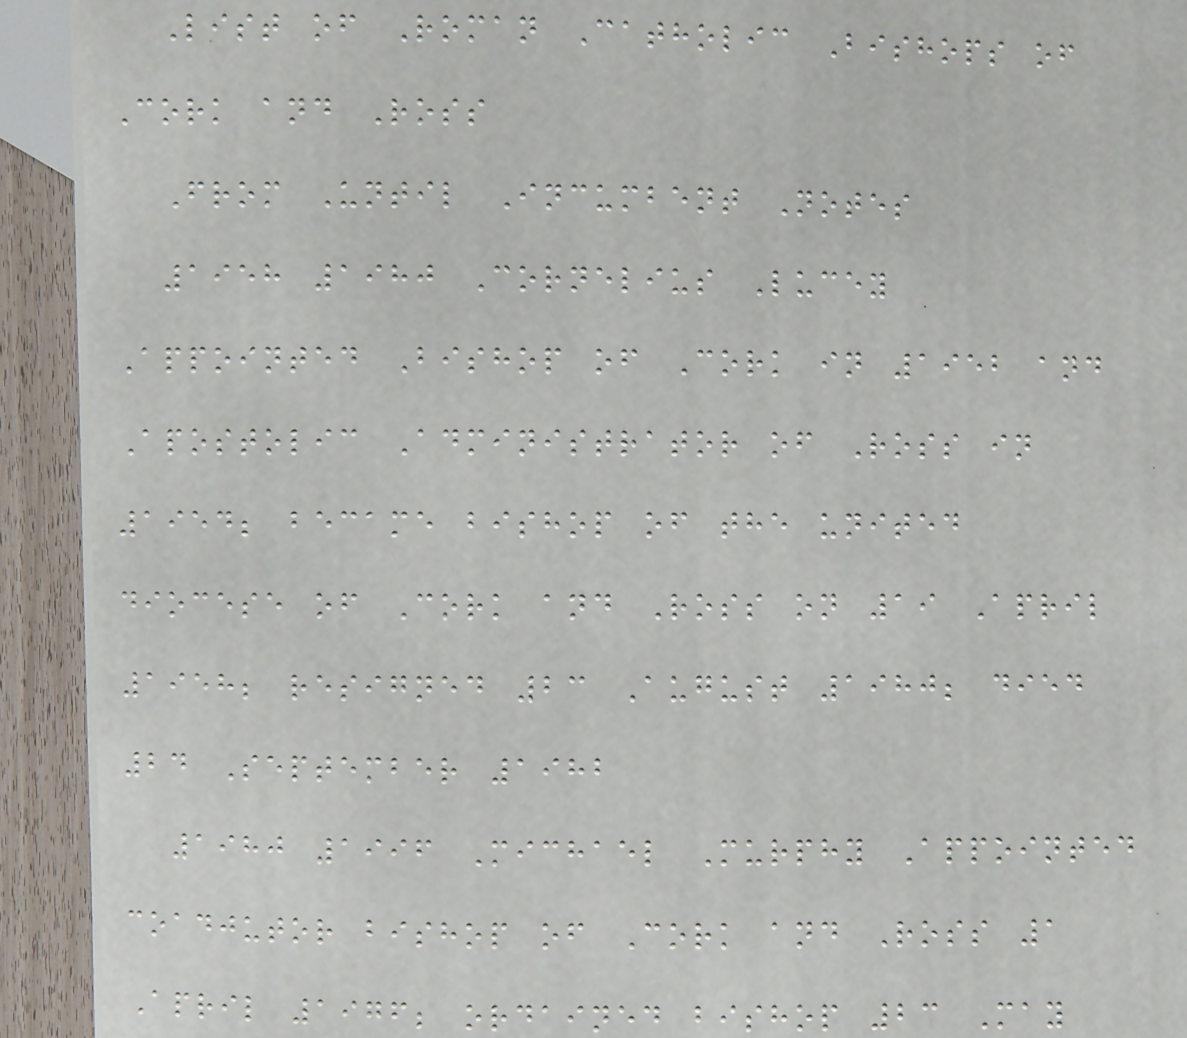List of Roman Catholic Bishops of
Cork and Ross
From Until Incumbent Notes
1958 1980 Cornelius Lucey
Appointed Bishop of Cork in 1952 and
Apostolic Administrator of Ross in
1954; became bishop of the united
diocese of Cork and Ross on 19 April
1958; resigned 23 August 1980; died
24 September 1982
1980 1996 Michael Murphy Appointed
coadjutor bishop of Cork and Ross 1
April 1976; ordained bishop 23 May
